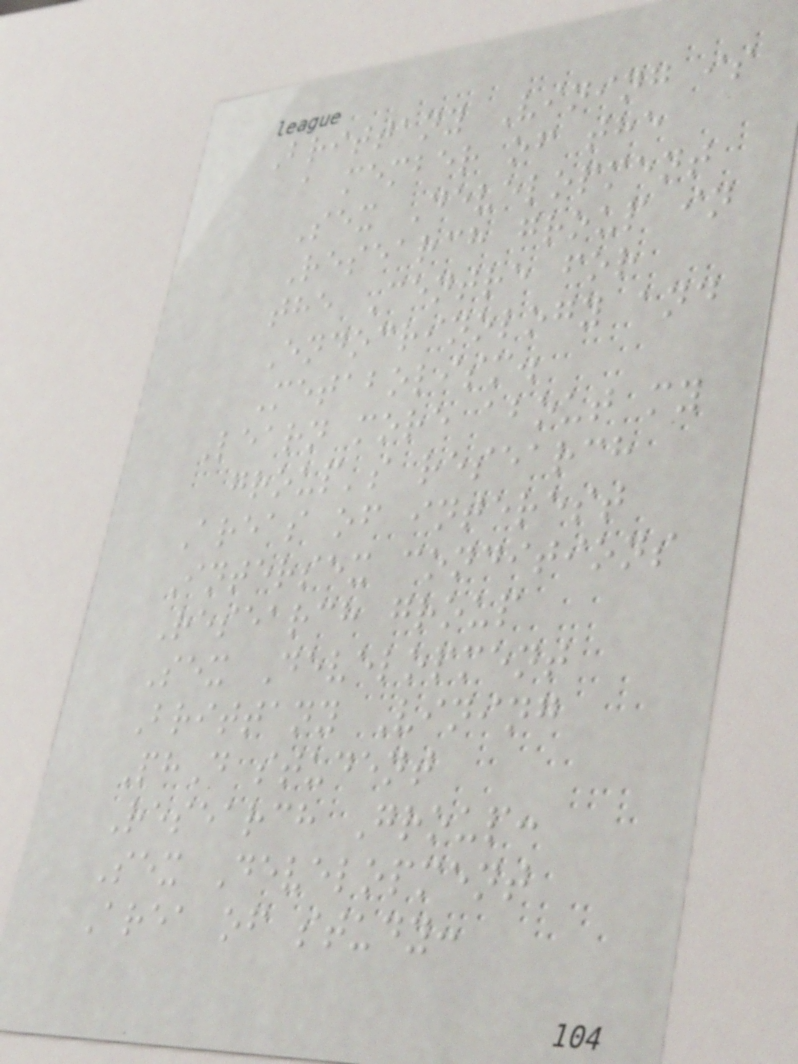Brittany Vining is
a member of the
Sex Development
Research group in
the Centre for
Endocrinology and
Metabolism.
Learn more about my
group's research
Areas of interest
Intersex conditions
Research group
Sex Development
Brittany Vining
PhD student
Research Group:
Sex Development
Area of study:
